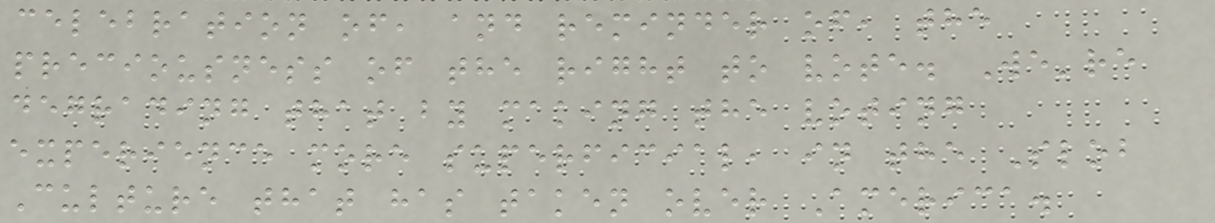celebration of, and reminder of, the
preciousness of the right to vote. We're
degrading that by making the voting
experience more superficial, in the Slob
Culture that has taken over America.
